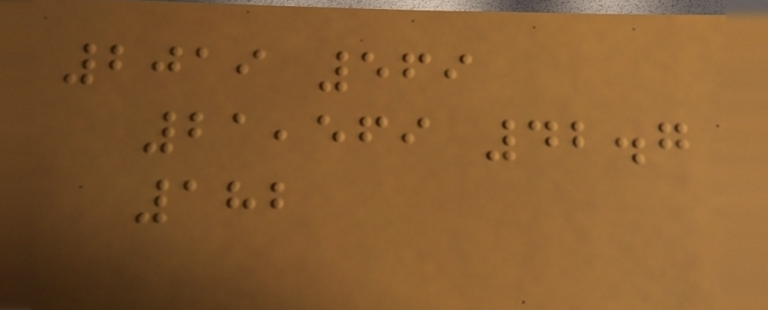2019 569
21,569 42.7
182
